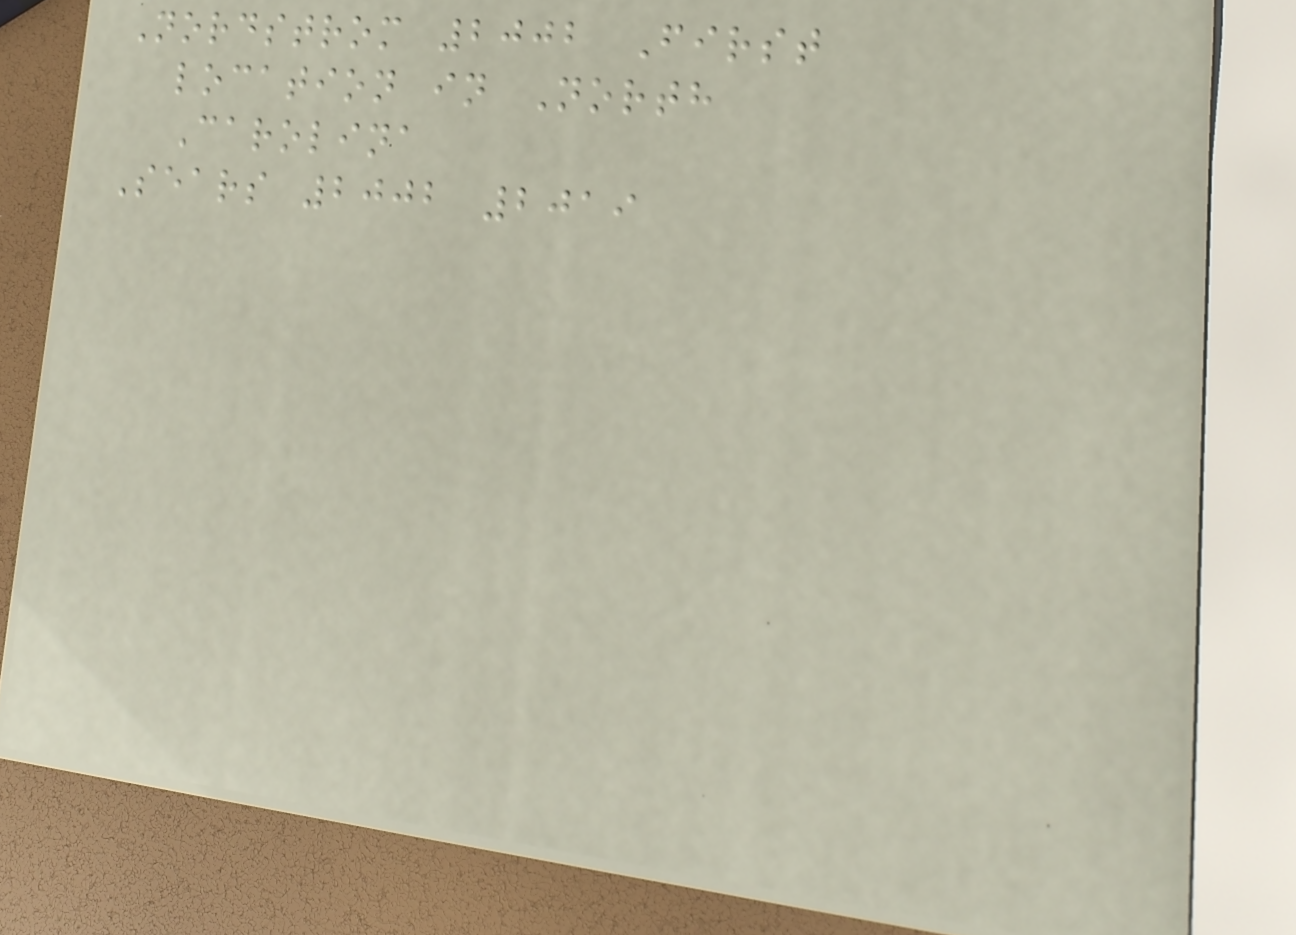Nordstrom 2002 First
location in North
Carolina
Sears 2002 2019
